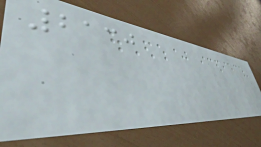2130
